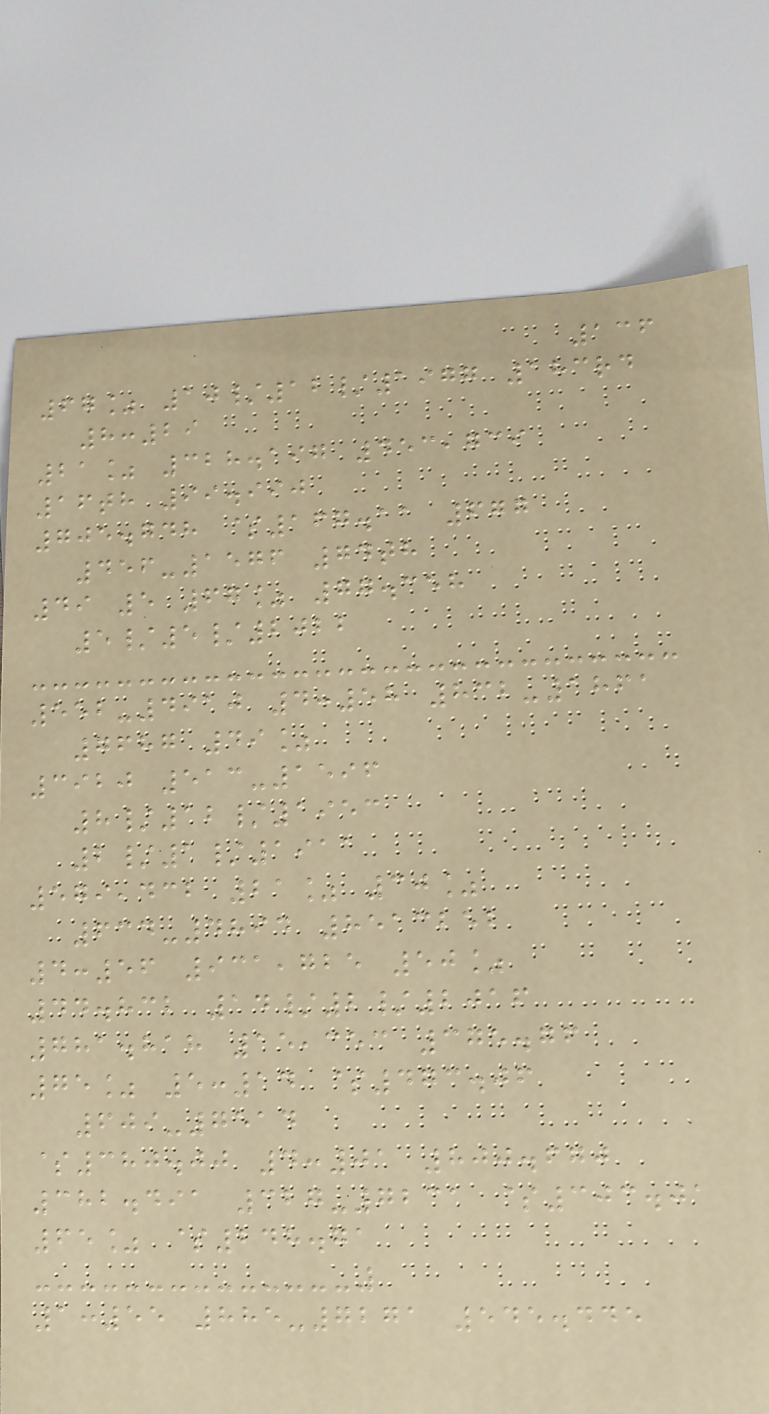136
67% 10/12/1977 183rd
8:29
21% 328.197 453,739
16th 99.990
705.748 $167.11 677
456-1576 74th
49 5 67% 77.358
5/5/2022
552-4910 4:58 832-1861
7687 49%
3920 513-1596
8/12/1953
2/1/1911
579,432 21% 30%
634-4894 8513252
4:56 931,725 50%
44.832 14/2/2016
781.818 15,353 375.76
75% 5:14 $473.06
609-7514
$380.00 4:01 800.670
382.491 327-7231 $303.01
65% $248.71
1:55 885-7271 545.445
